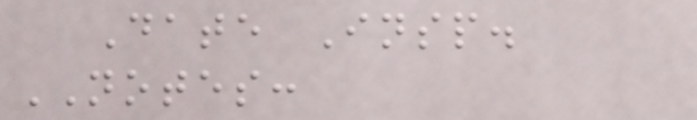Date Insp.
NOTES:
